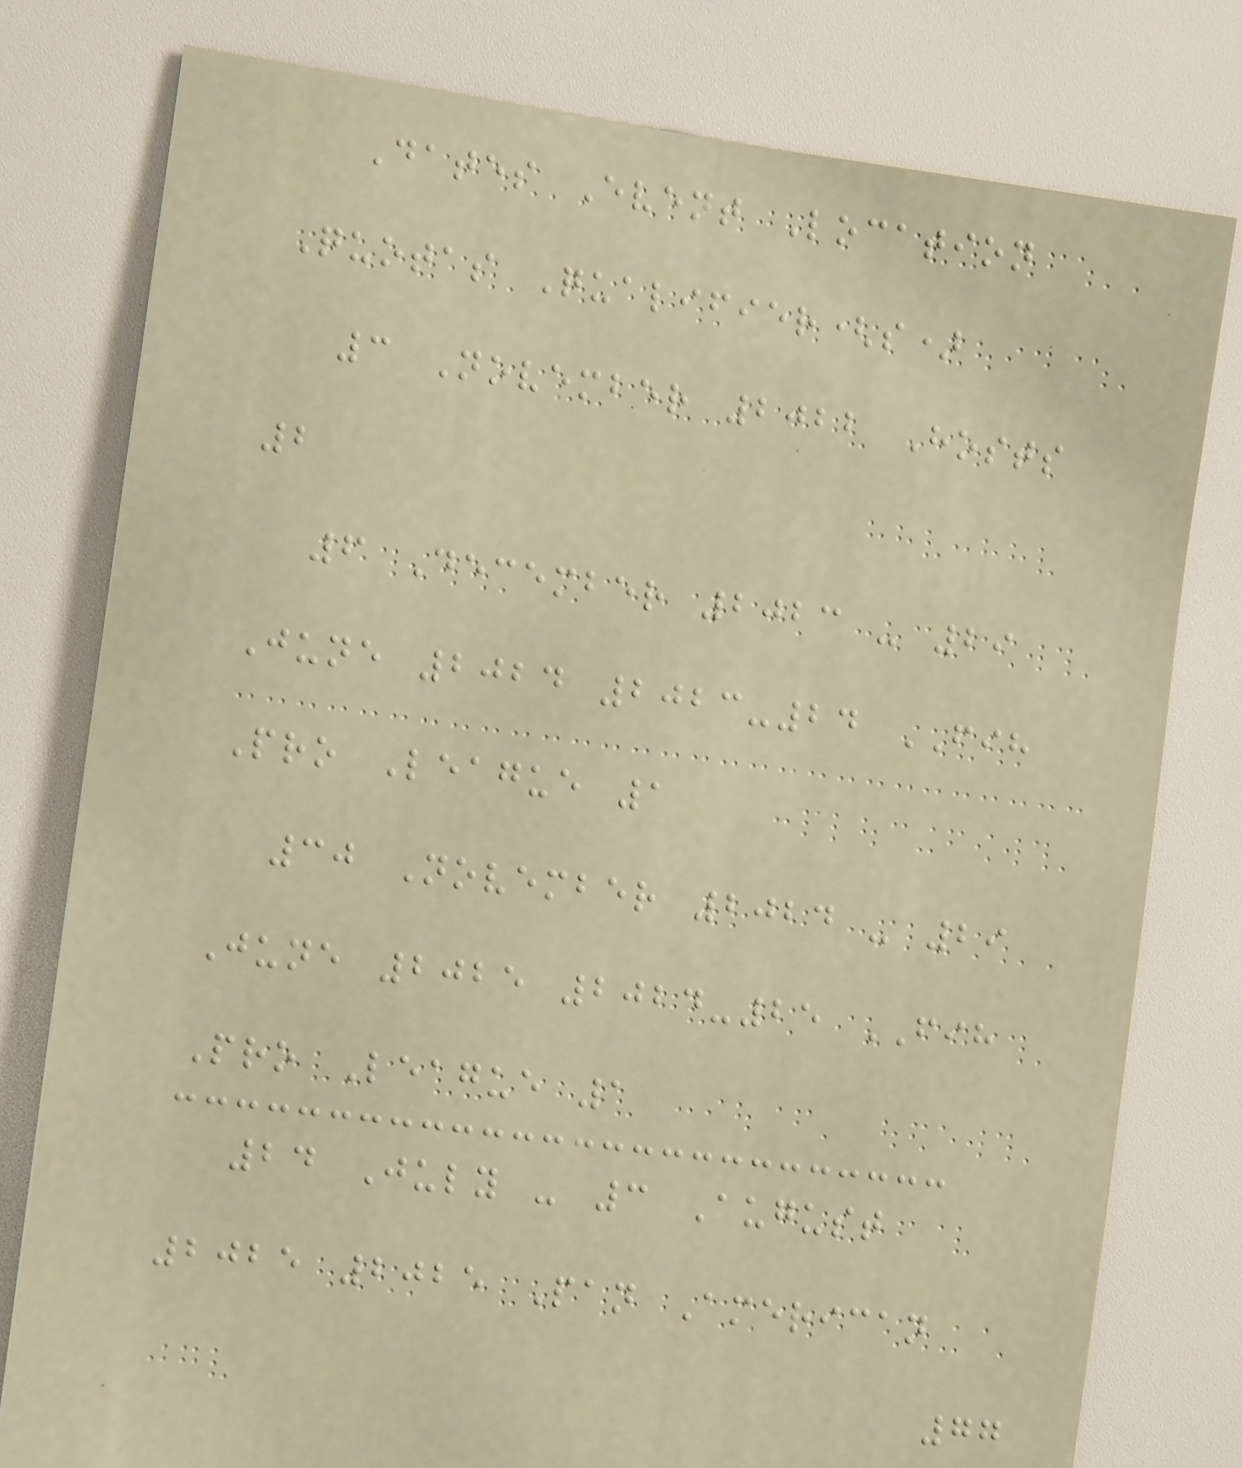Dates Event Location
Quotas Qualifier(s)
3 November 2022 Hosts
2
6 December 2023 - 29
June 2024 2023-24 FIH
Pro League 1
30 November 2024 - 29
June 2025 2024-25 FIH
Pro League 1
24 July - 3 August
2025 2025 Pan American
77
